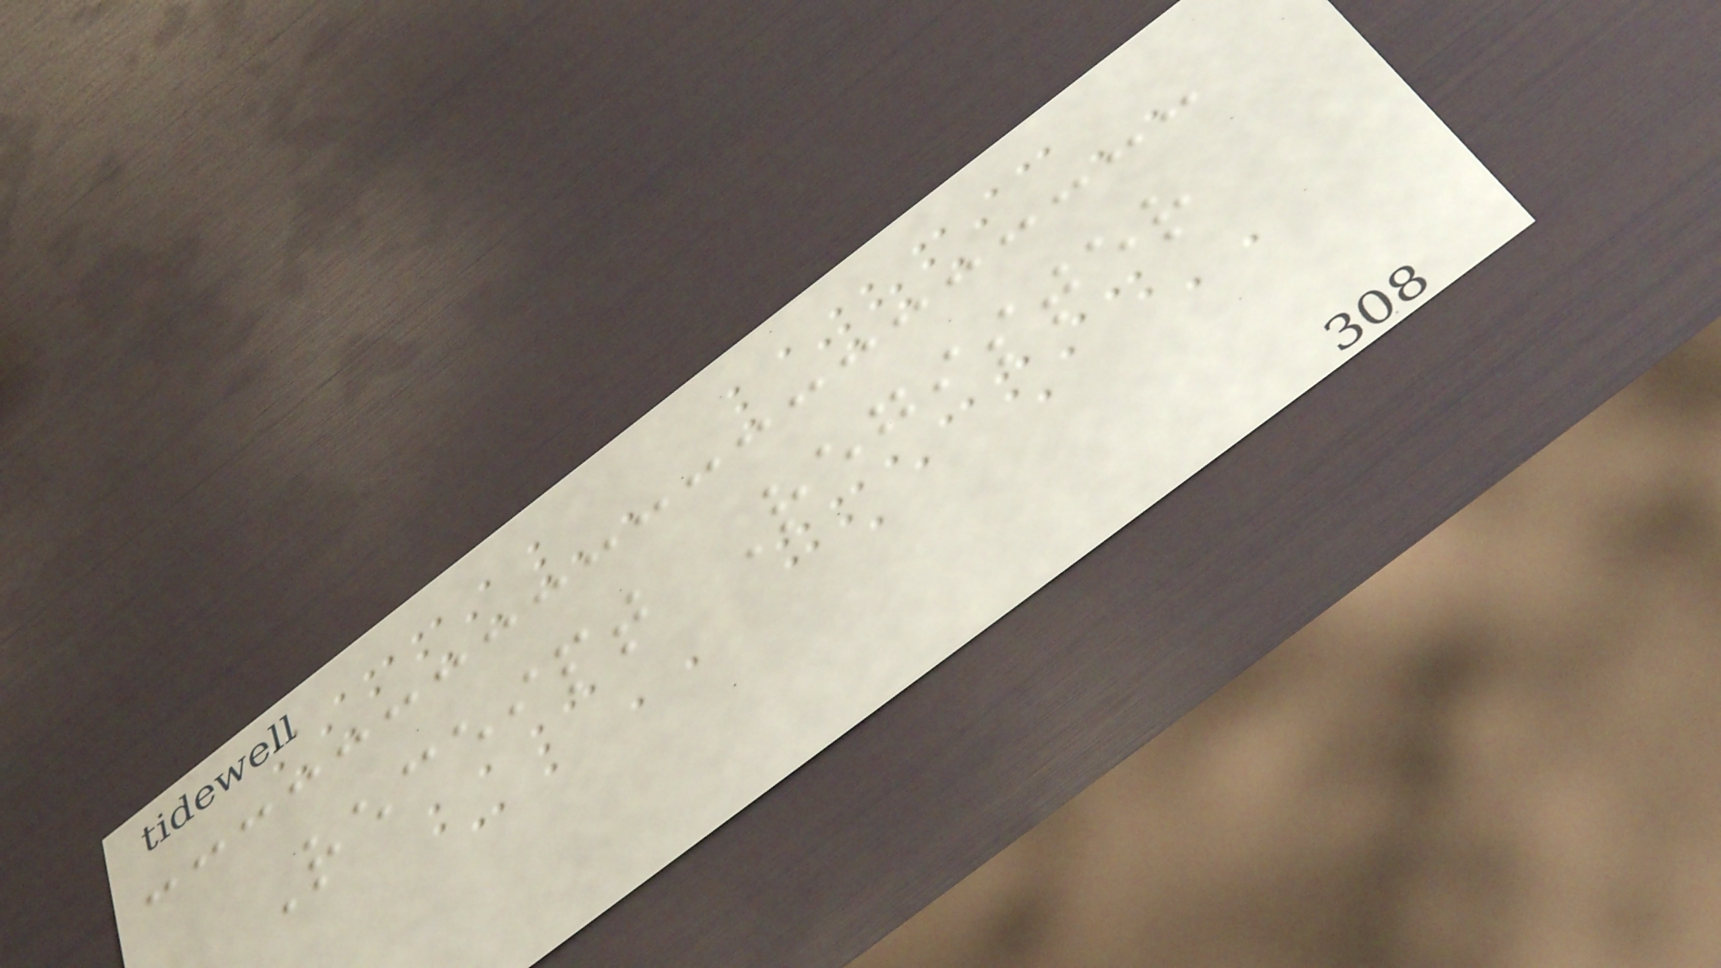Receipt Register
